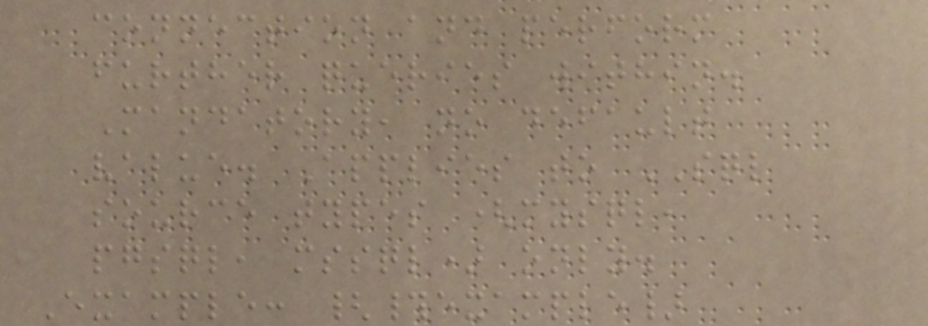connection and perform
further queries within.
Mandatory, no default
value. Applies to SQL
source types (mysql,
pgsql, mssql) only.
Example: {#example}
